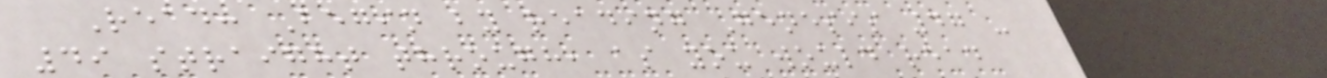Read: Begin by reading Genesis 47 -
49 straight through, as you would read
